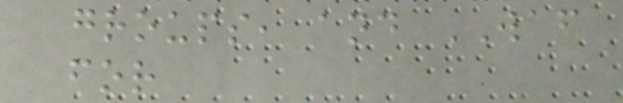groups, and WAF
for
